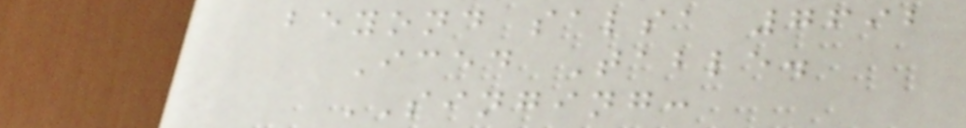beyond salsa 7692
Iced Table.
SINGING:
